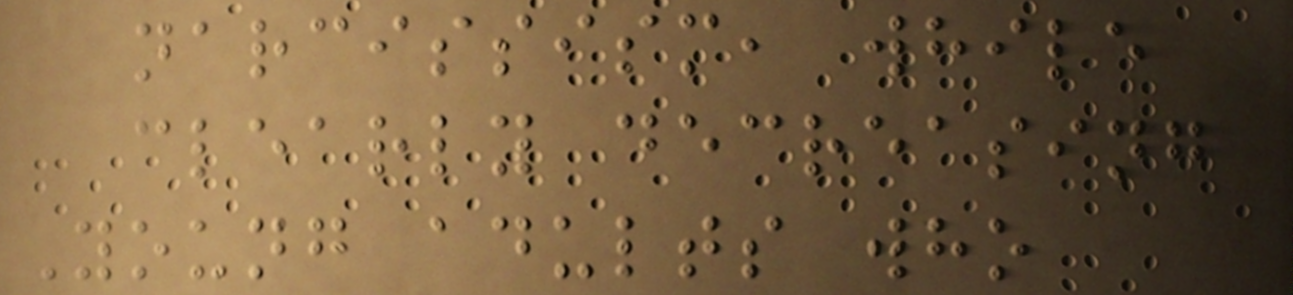narcissism, while
clearly decreasing
Young adults who
